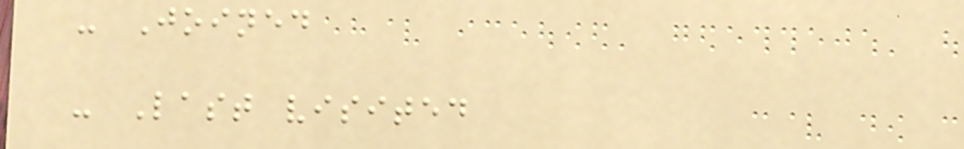- Joined
- Last visited
